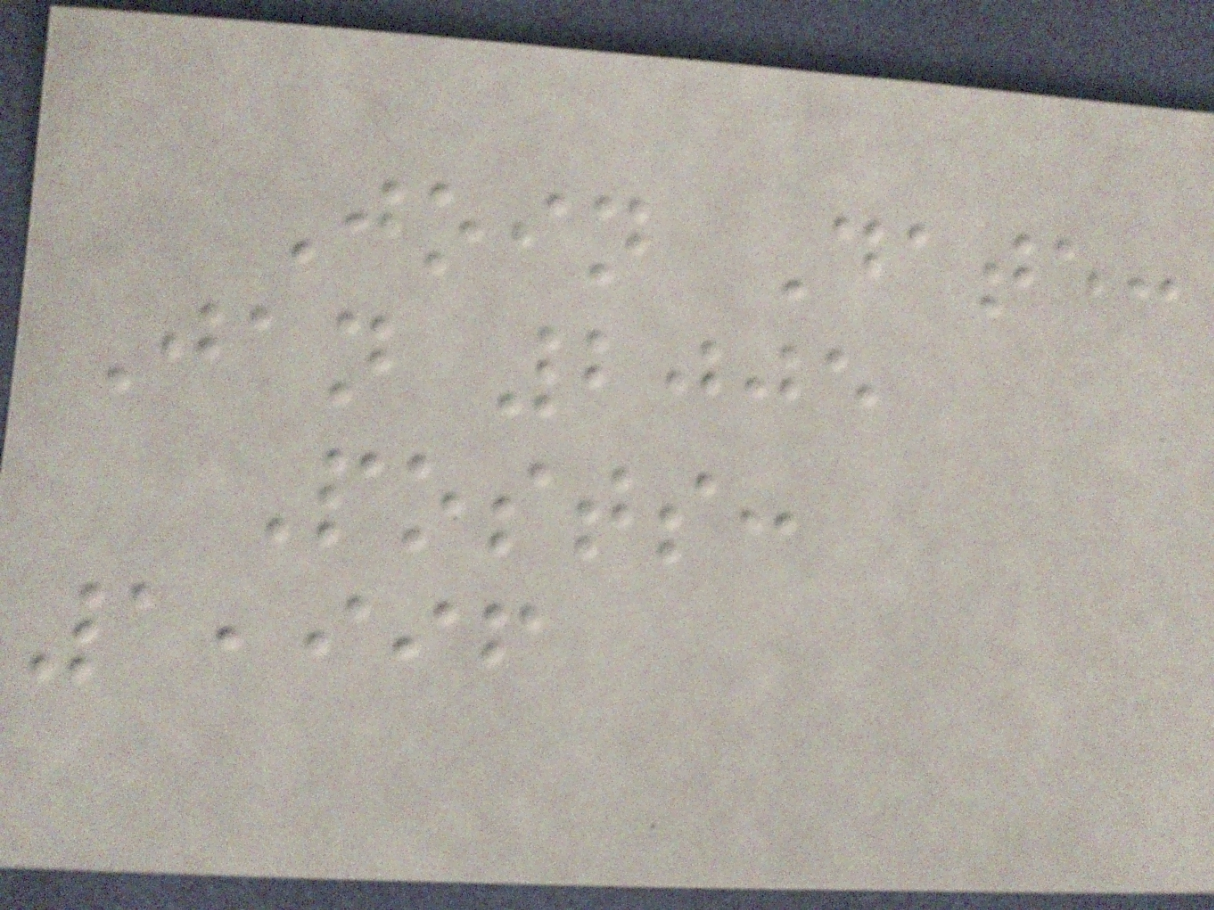Join Date:
Jan 2005
Posts:
1,996
